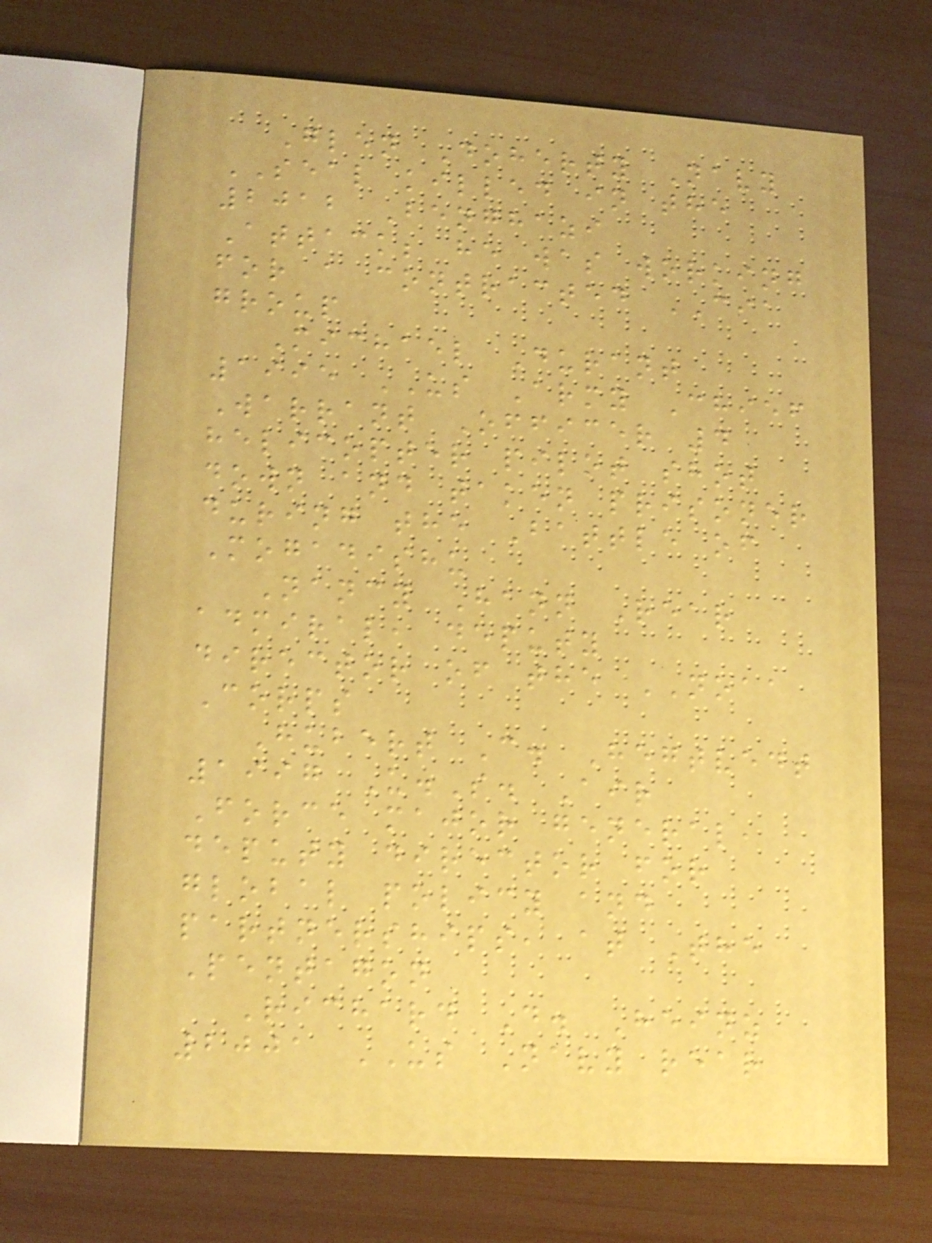Glen Doherty Navy
SEAL killed in the
2012 Benghazi
Attack; he was working
for a contracted CIA
group
Michael Durant
1995 US Army Chief
Warrant Officer 4
helicopter pilot shot
down and taken prisoner
during the Battle of
Mogadishu
Nancy Hann Rear
admiral, deputy
director of the NOAA
Corps
Hubert C. Hegtvedt
1997 U.S. Air
Force major general,
deputy director for
global policy and
partnerships, at The
Pentagon
Richard D. Heinz
2001 US Navy rear
